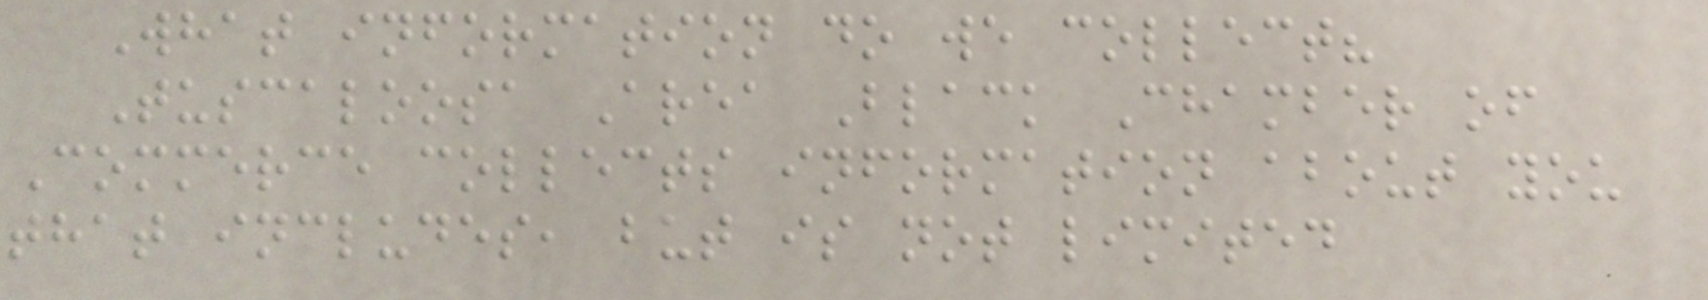What information do we collect?
Tuscaloosa Area Black Chamber of
Commerce collects information about you
that includes, but is not limited
